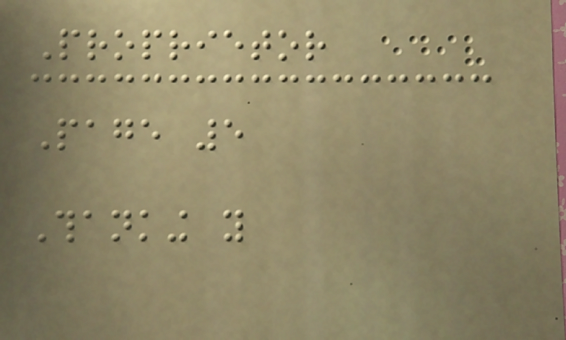Proprietor
Page 5
Thanking you
